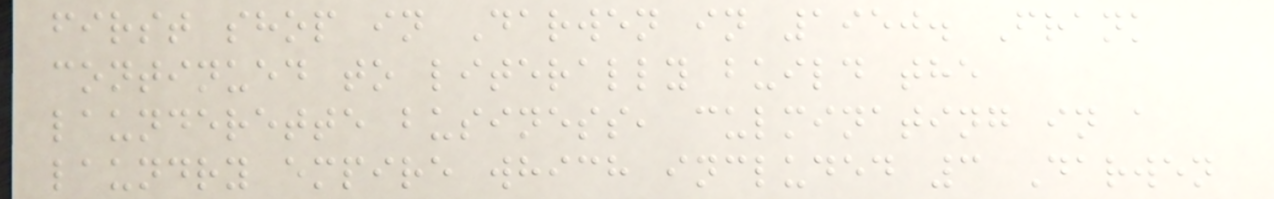first shop in Darwen in 1950. Frank
continued to literally build the
launderette business, culminating in a
laundry empire which included 3 Darwen
